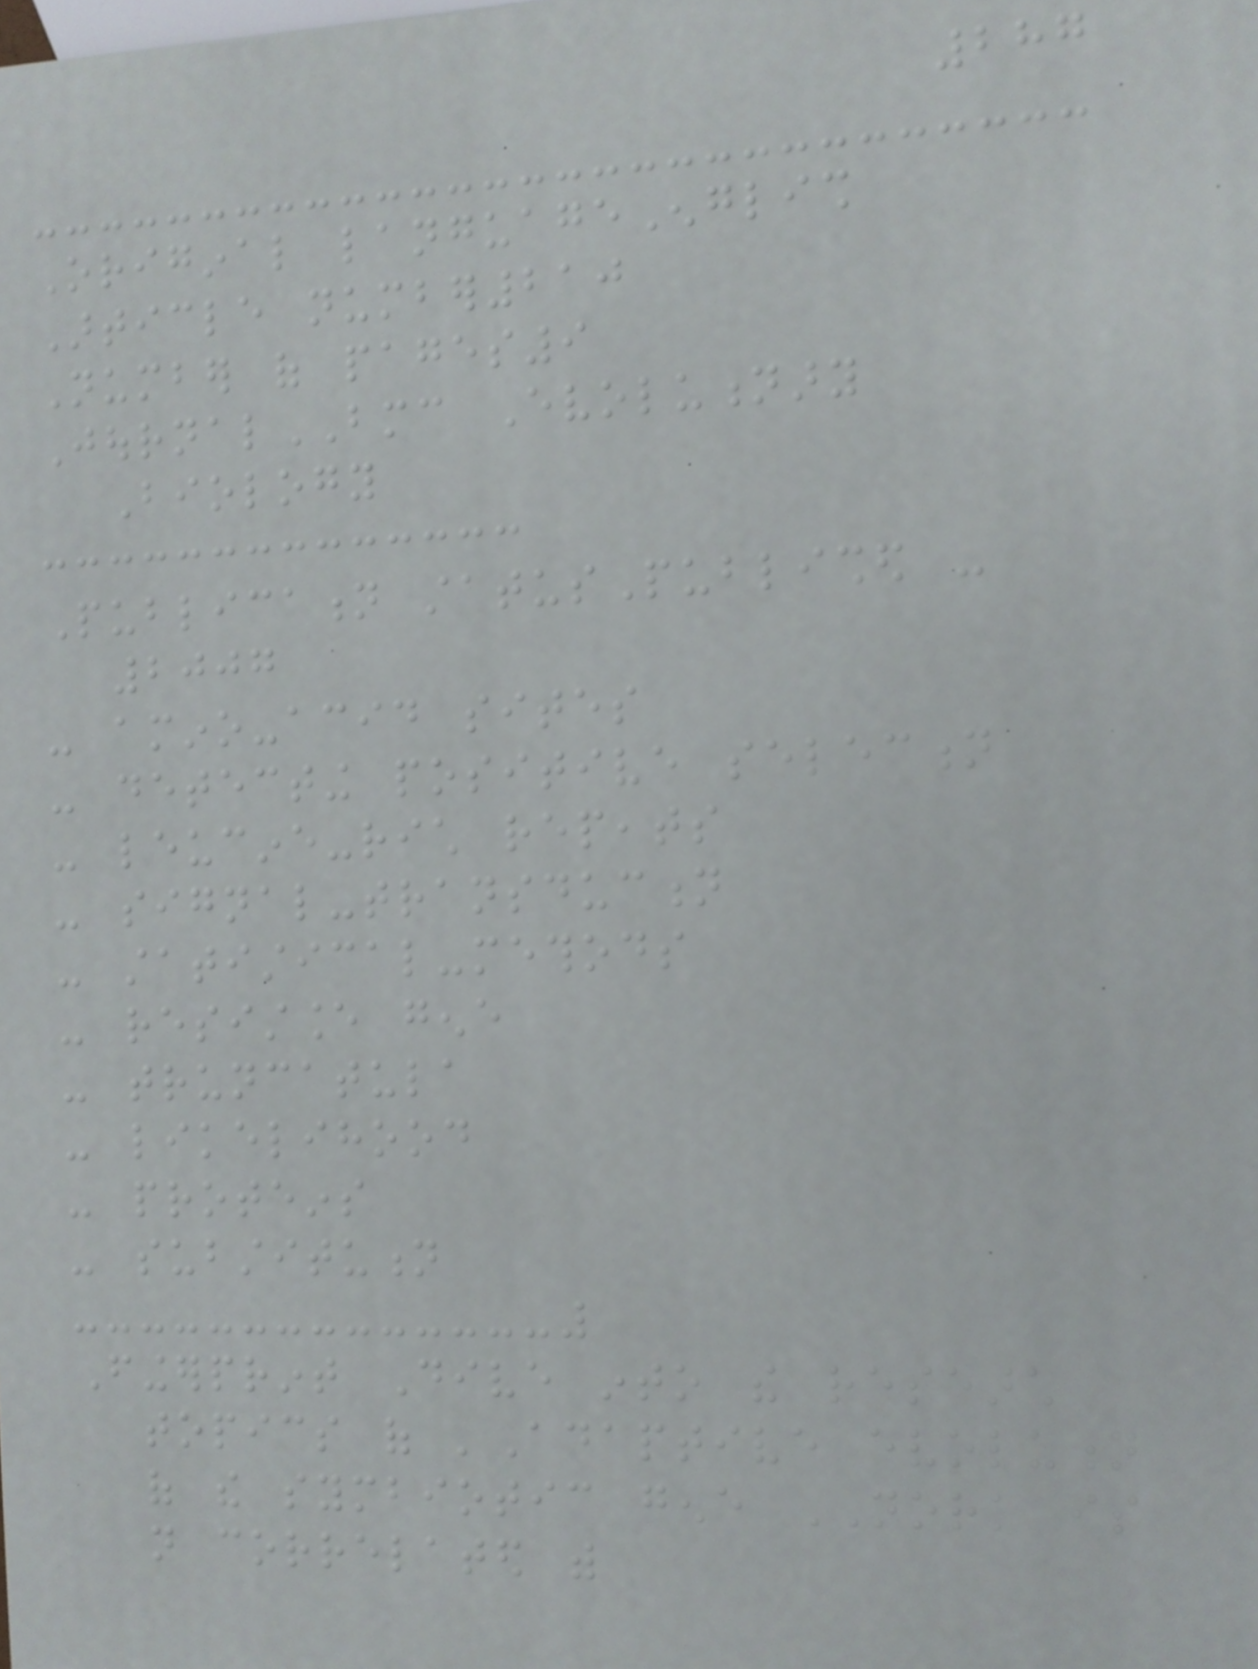287
Original languageEnglish
Article number210
Number of pages9
JournalBMC Evolutionary
Biology
Publication statusPublished -
2007
- amino-acid sites
- detecting positive selection
- leucine-rich repeats
- signal-transduction
- statistical-methods
- resistance gene
- truncatula
- likelihood
- proteins
- substitution
Fingerprint Dive into the research
topics of 'Adaptive evolution
of the symbiotic gene NORK is
not correlated with
